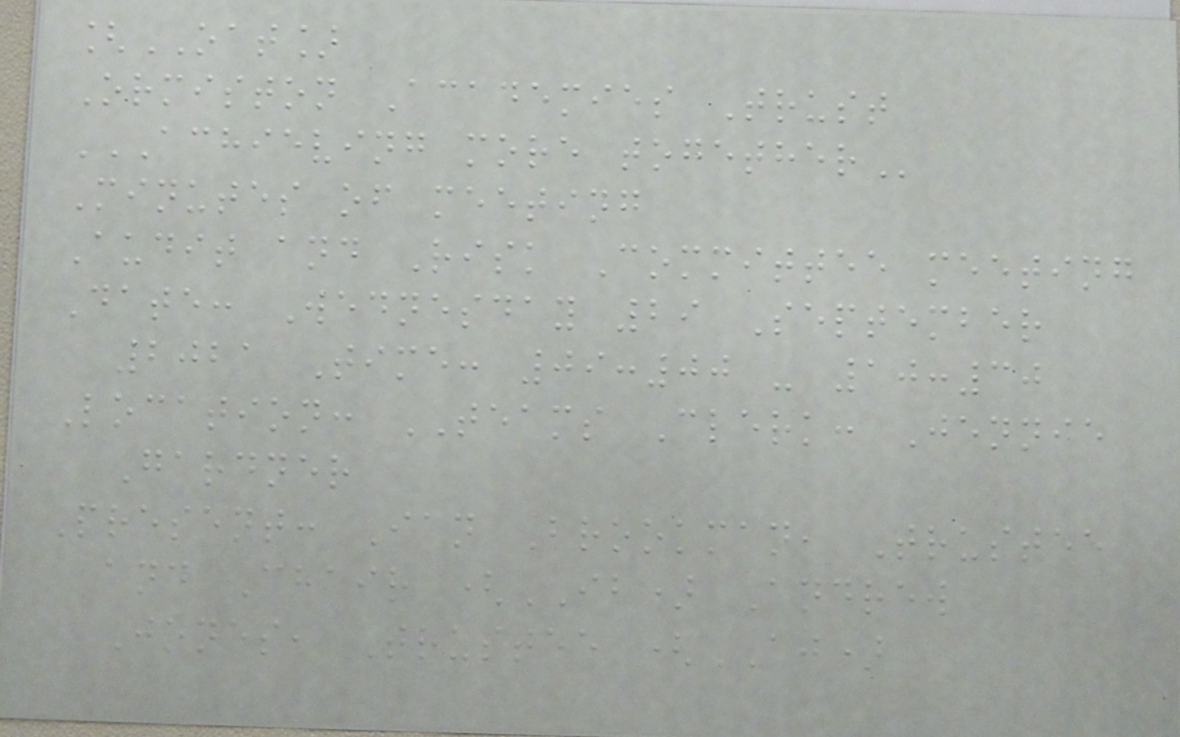[OAT]
Ormiston Academies Trust
ACHIEVING MORE TOGETHER
Minutes of meeting
Audit and Risk Committee meeting
Date: Wednesday 29 September
2021 Time: 09:00 - 10:30
Location: TEAMS Clerk: Jennie
Gardner
Present: Ian Brookman, Trustee
and Chair (IB) Andrew
Jones, Trustee (AJ)
